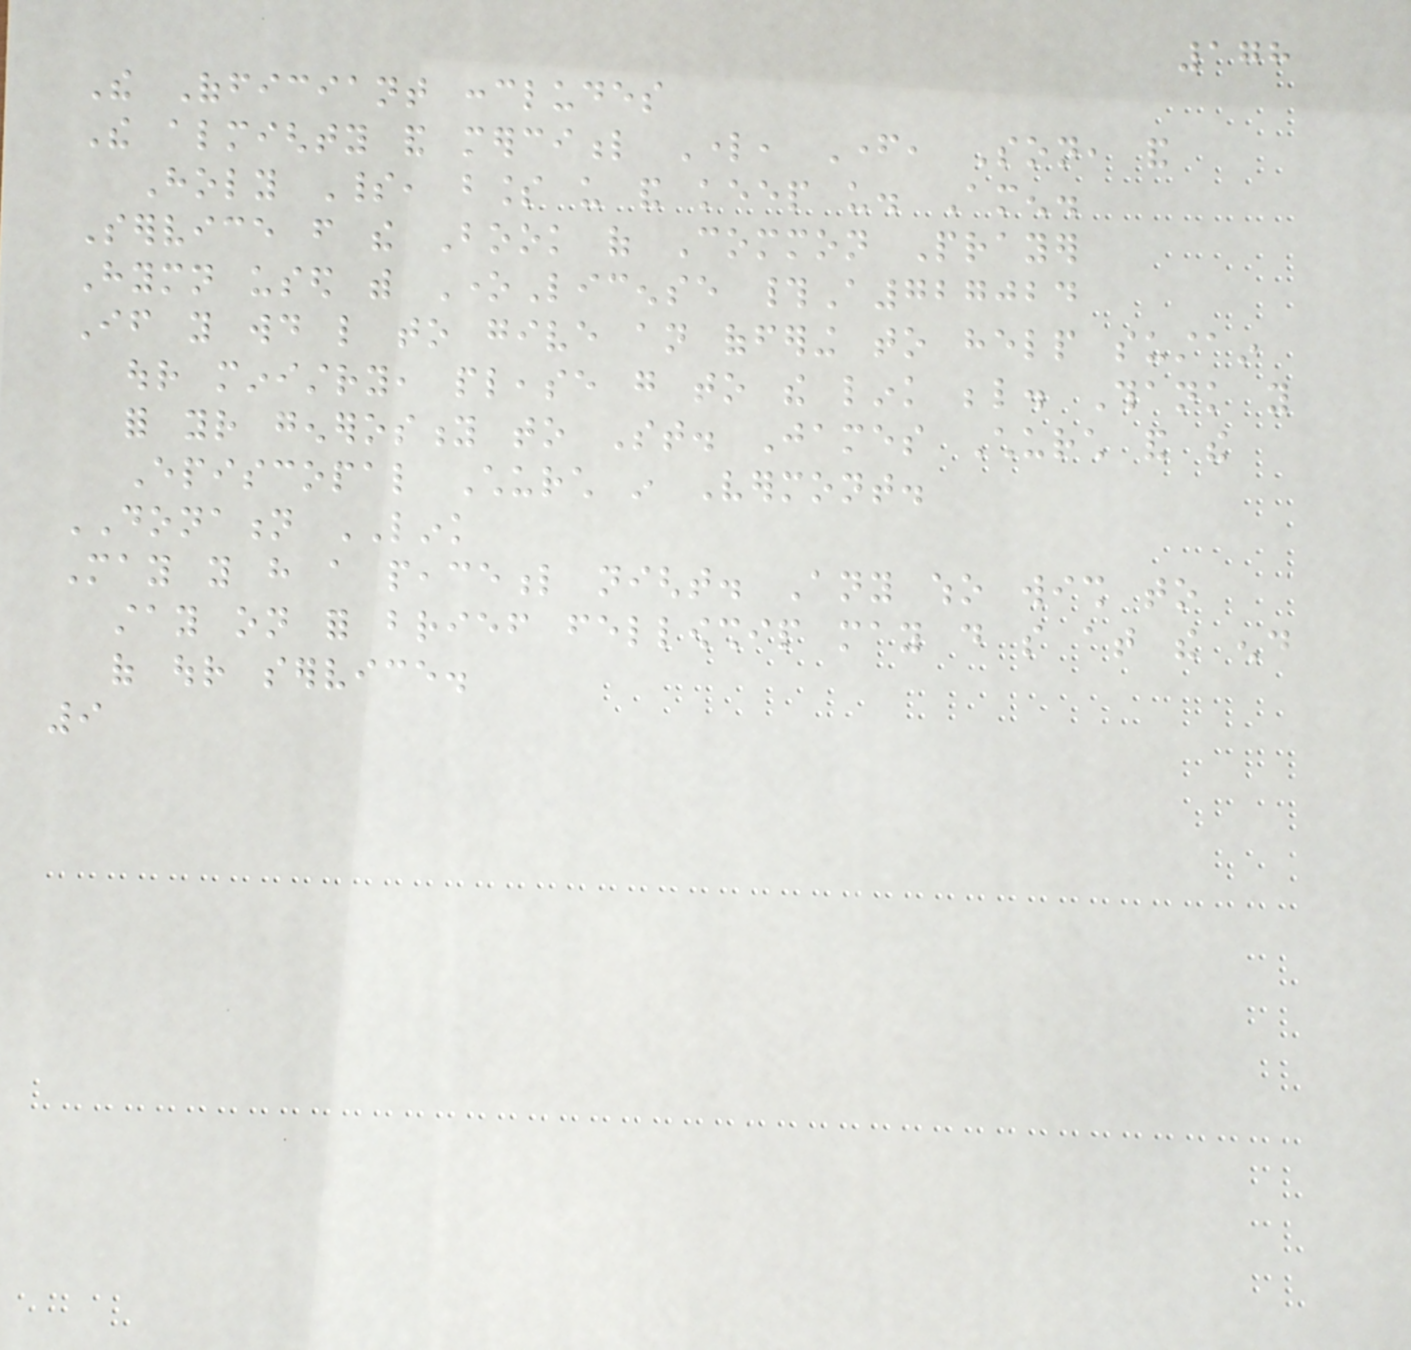178
The Officiant concludes
The almighty and merciful Lord, Father, Son, and
Holy Spirit, bless us and keep us. Amen.
Service from the Book of Common Prayer
Hymn used with OneLicense #A727024
If you would like to give an offering to help sustain
our ministry, please go to the link below. Thank you
for your generosity to St. James Church and the
Episcopal Church in Vermont.
DONATION LINK
May you have a peaceful night. Any who wish to
stay on for brief fellowship may do so at the end
of our service.
9
